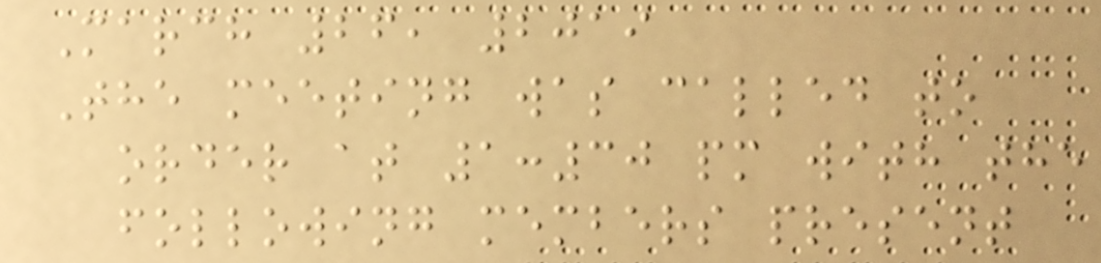March 26, 2019
The meeting was called to
order at 1:30 pm with the
following members present
